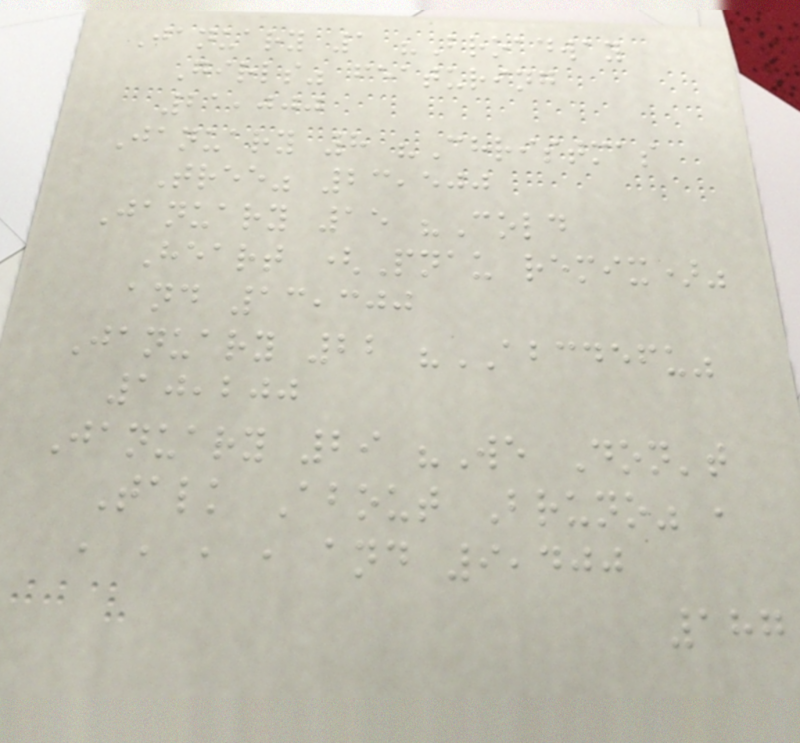January 1 "Broadway
Girls" featuring
21,000
January 8 "Christmas
Tree" 23,500
January 15 "Cold
Heart (Pnau remix)"
and 13,300
January 22 "ABCDEFU"
10,200
January 29 "We Don't
Talk About Bruno" ,
, , , , and 9,400
187
